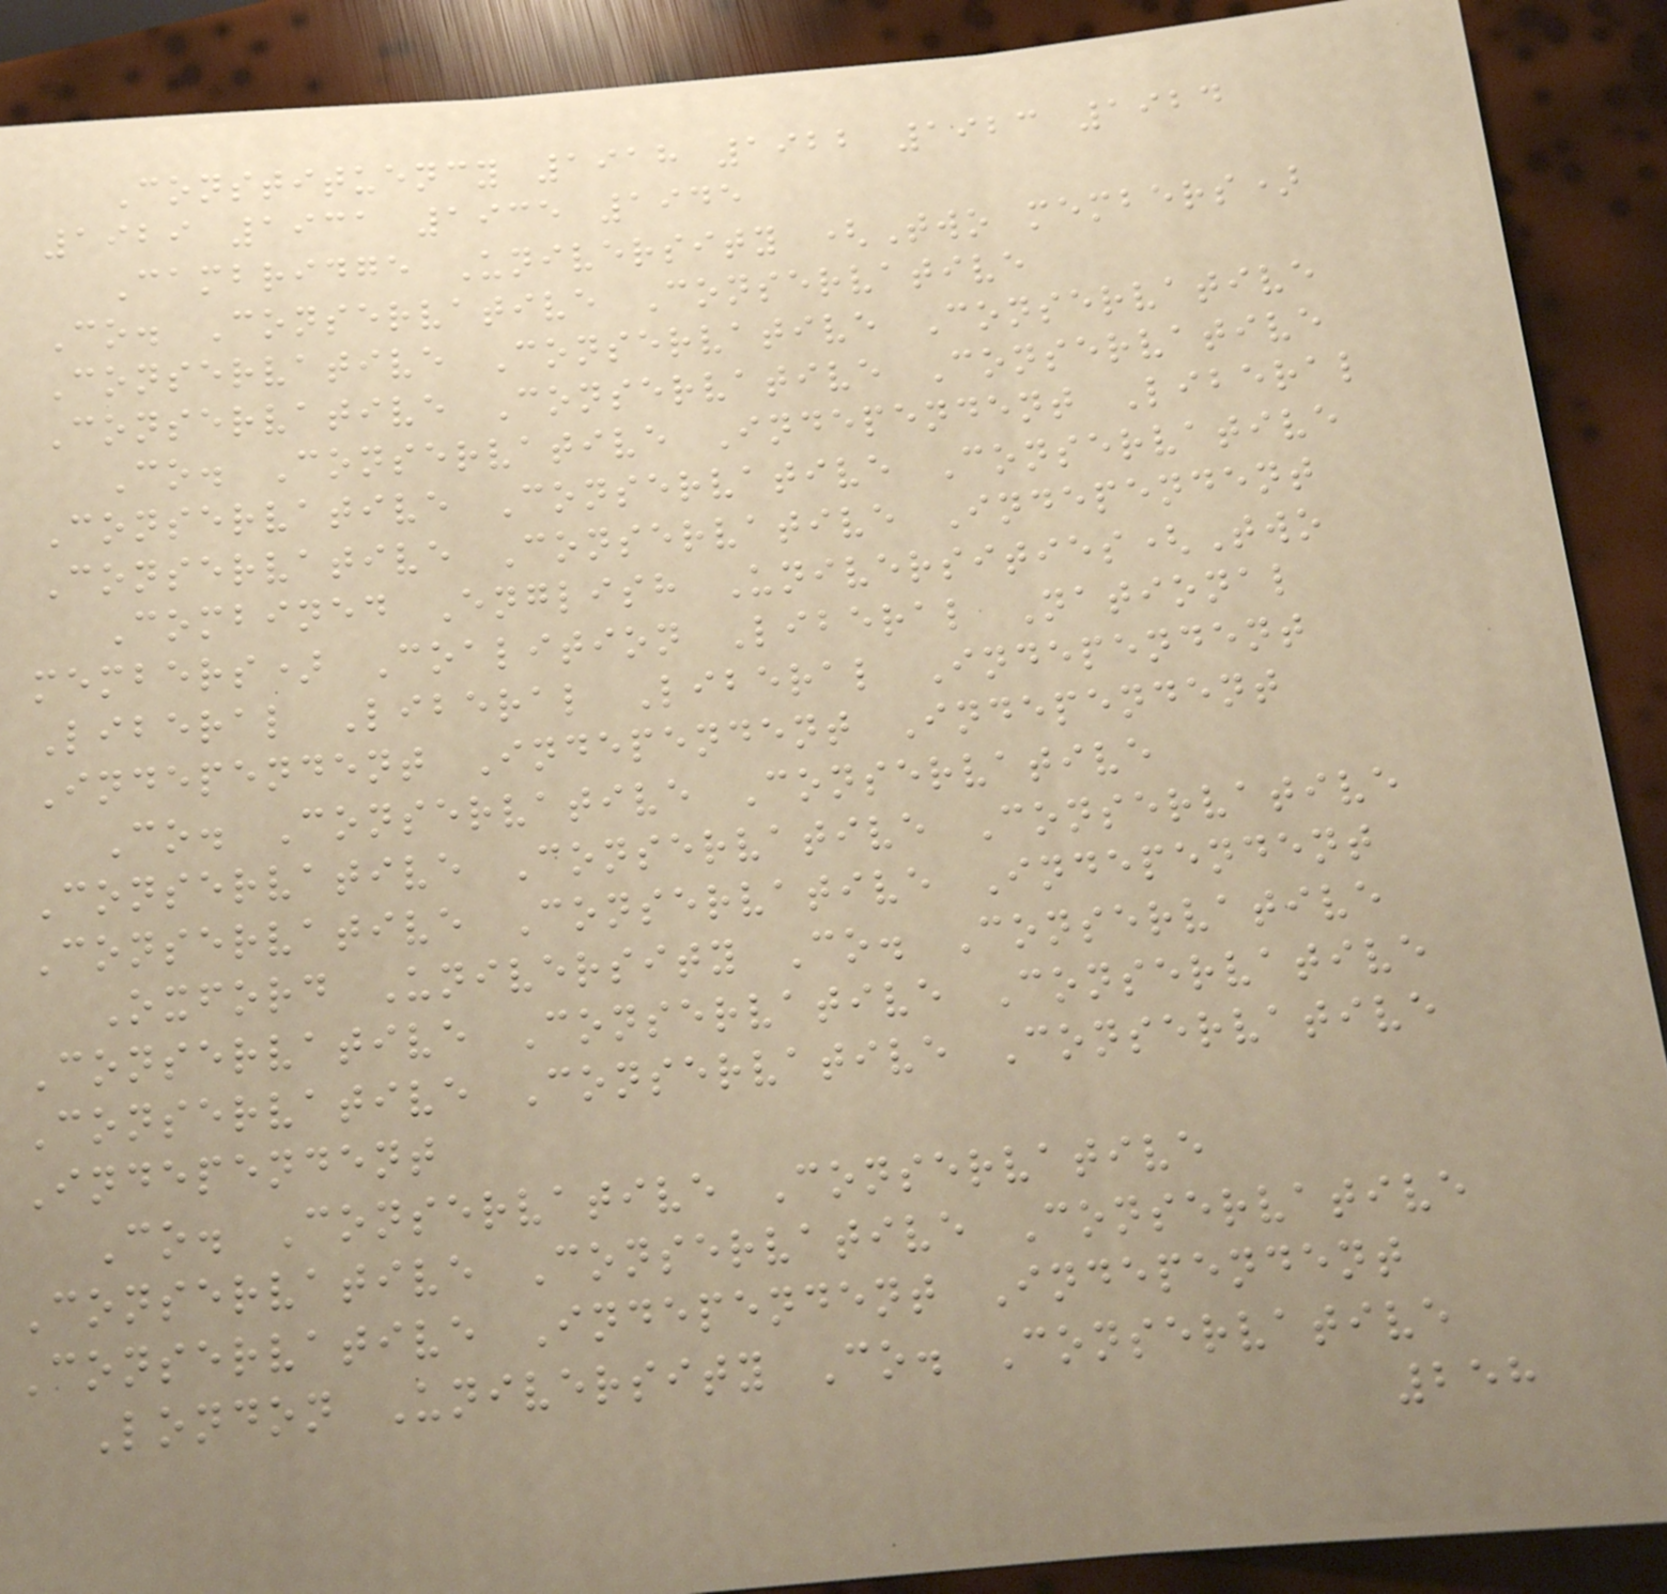Constituency 1918 1922 1923 1924
1929 1931 1935 1945
Cambridge University (Two members)
Co. Conservative Conservative
Conservative Conservative Conservative
Conservative Conservative Conservative
Co. Conservative Independent Liberal
Conservative Conservative Conservative
Conservative Conservative Independent
Combined English Universities(Two
members) Coalition Liberal National
Liberal Liberal Liberal Independent
Independent Independent Independent
Co. Conservative Conservative
Conservative Conservative Conservative
Conservative Conservative Independent
Oxford University Co. Conservative
Conservative Conservative Conservative
Conservative Conservative Conservative
Independent
Co. Conservative Conservative
Conservative Conservative Conservative
Conservative Independent Independent
London University Co. Conservative
258
